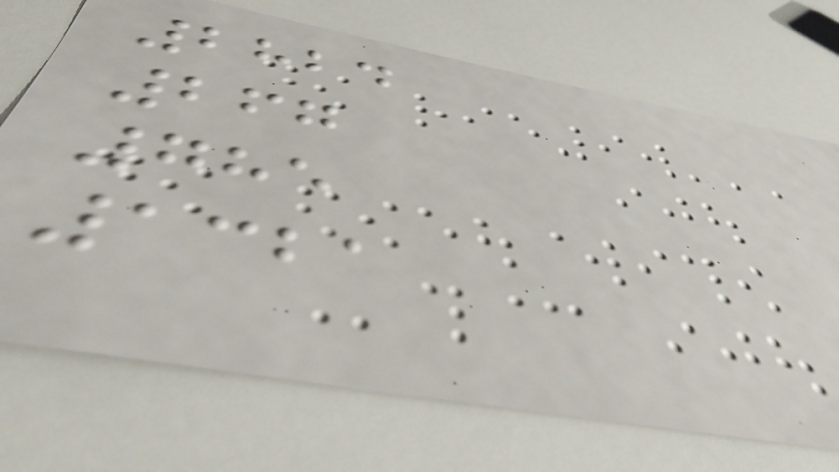2824
267
785
1321
